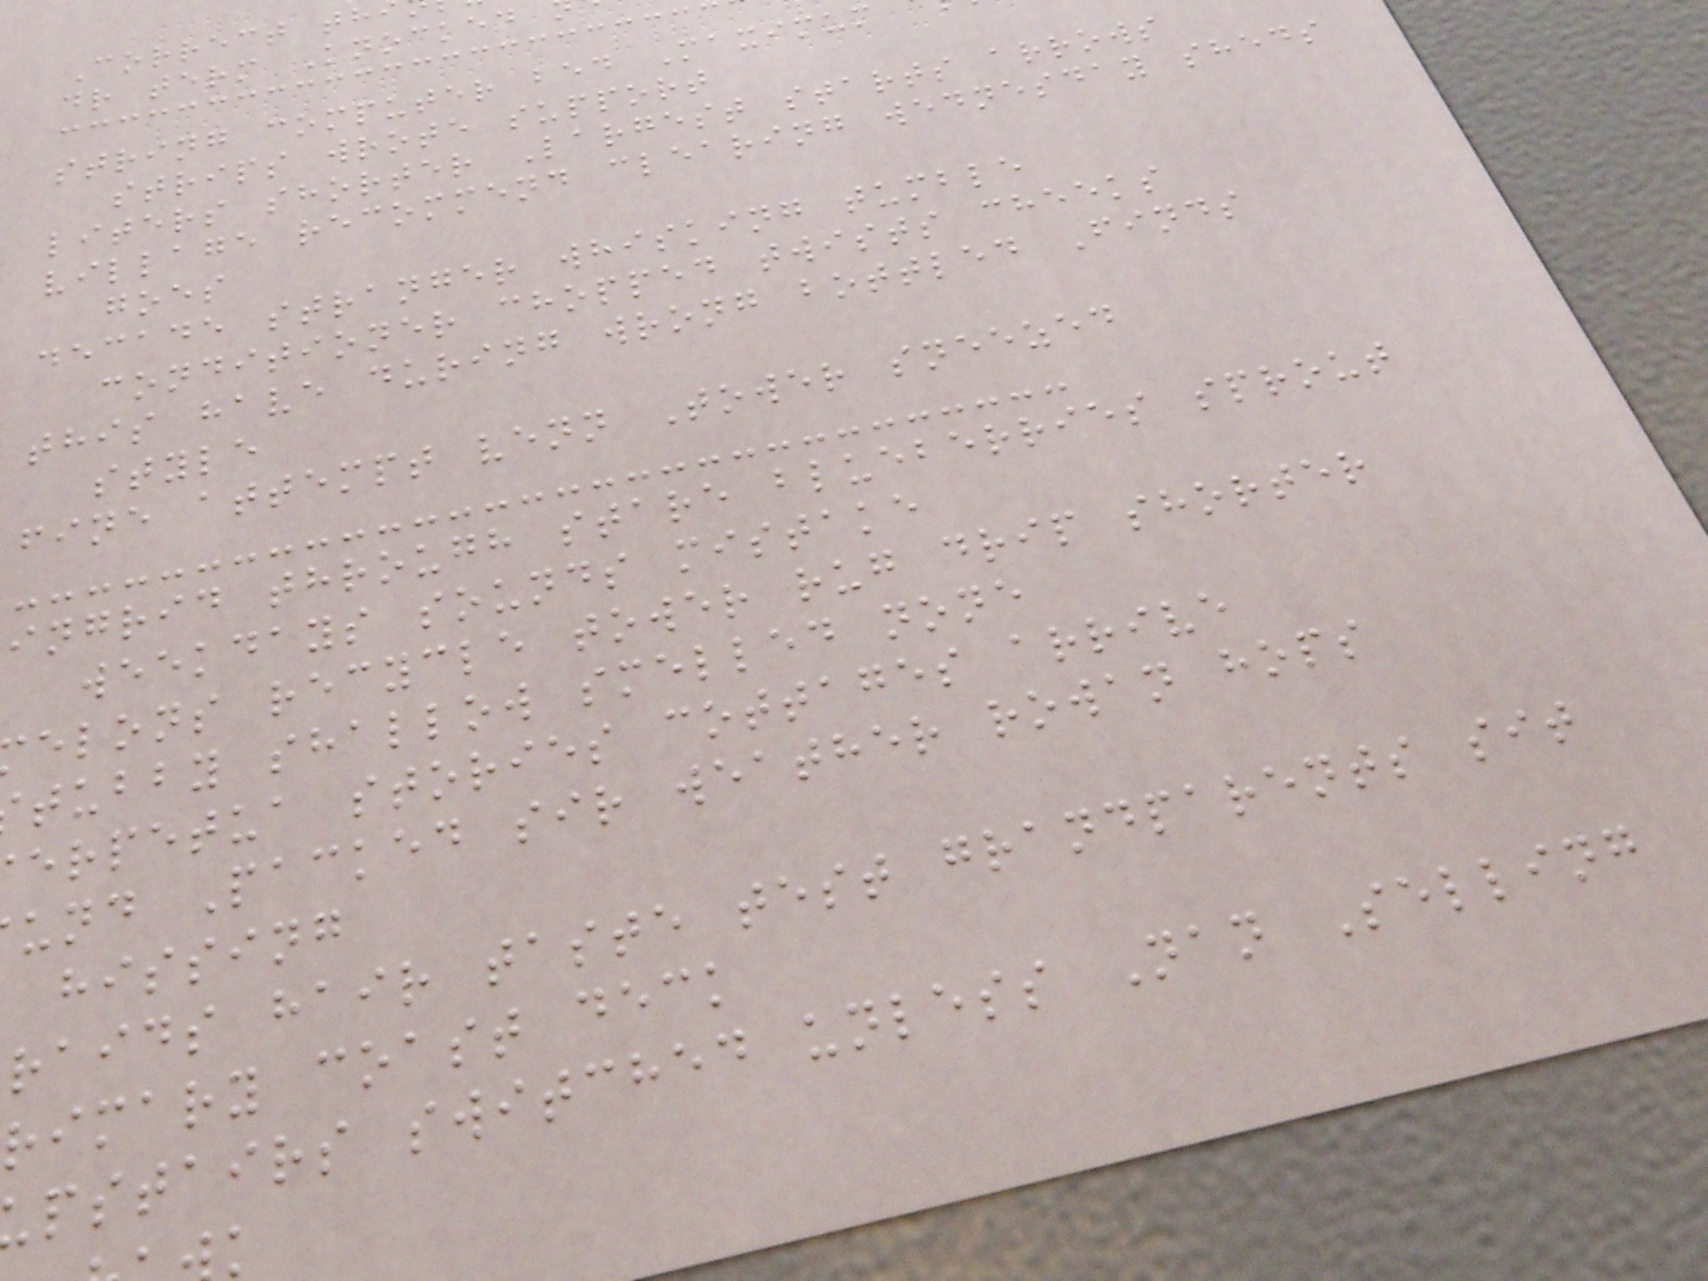Correct th
dr term Knocked
string computer bed Maximum
strips wrote support
liters shorter Largest starts arrows
village recommend clearing wednesday sheds
goes
decade stranger whisking tumble
conditioner chopped twists cheeks
this have during wrong bottled Finds
style
fine attempt venn Tower sneezed
ingrid through stare blueberries sprout
weekdays sounds mistake
elons recycle tower rug drip shorter
tubby shallow smelled none
erpetua stories cottages arrive
und Packed sir weather rowan hops
hissing
raids hair taste test grandparents sit
rimary coast deck
pstairs switched unless Nan Selling
